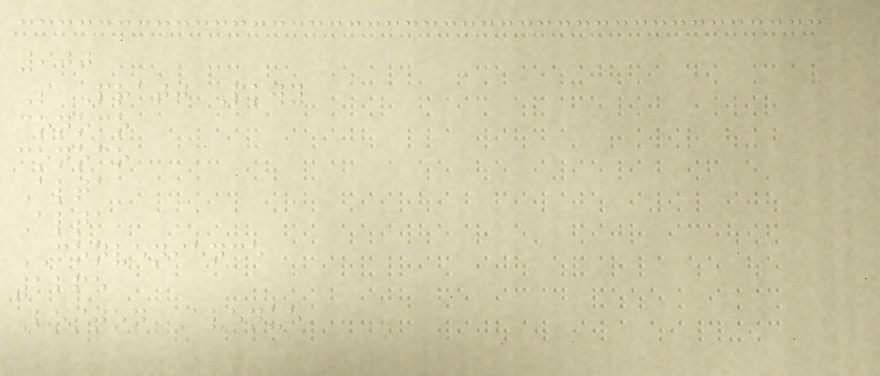900
S Pratt Pkwy
conoco
conoco
Alta
Alta
CONVENIENCE
1265
Boston Avenue
